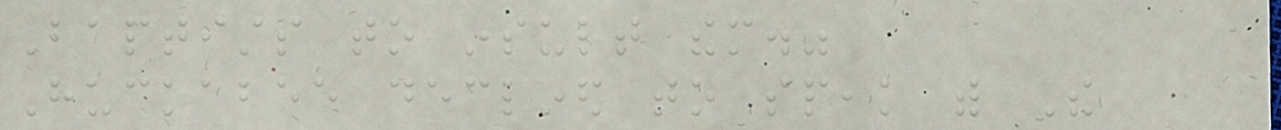Baptists to insult them."
Huckabee declined to speak with The
